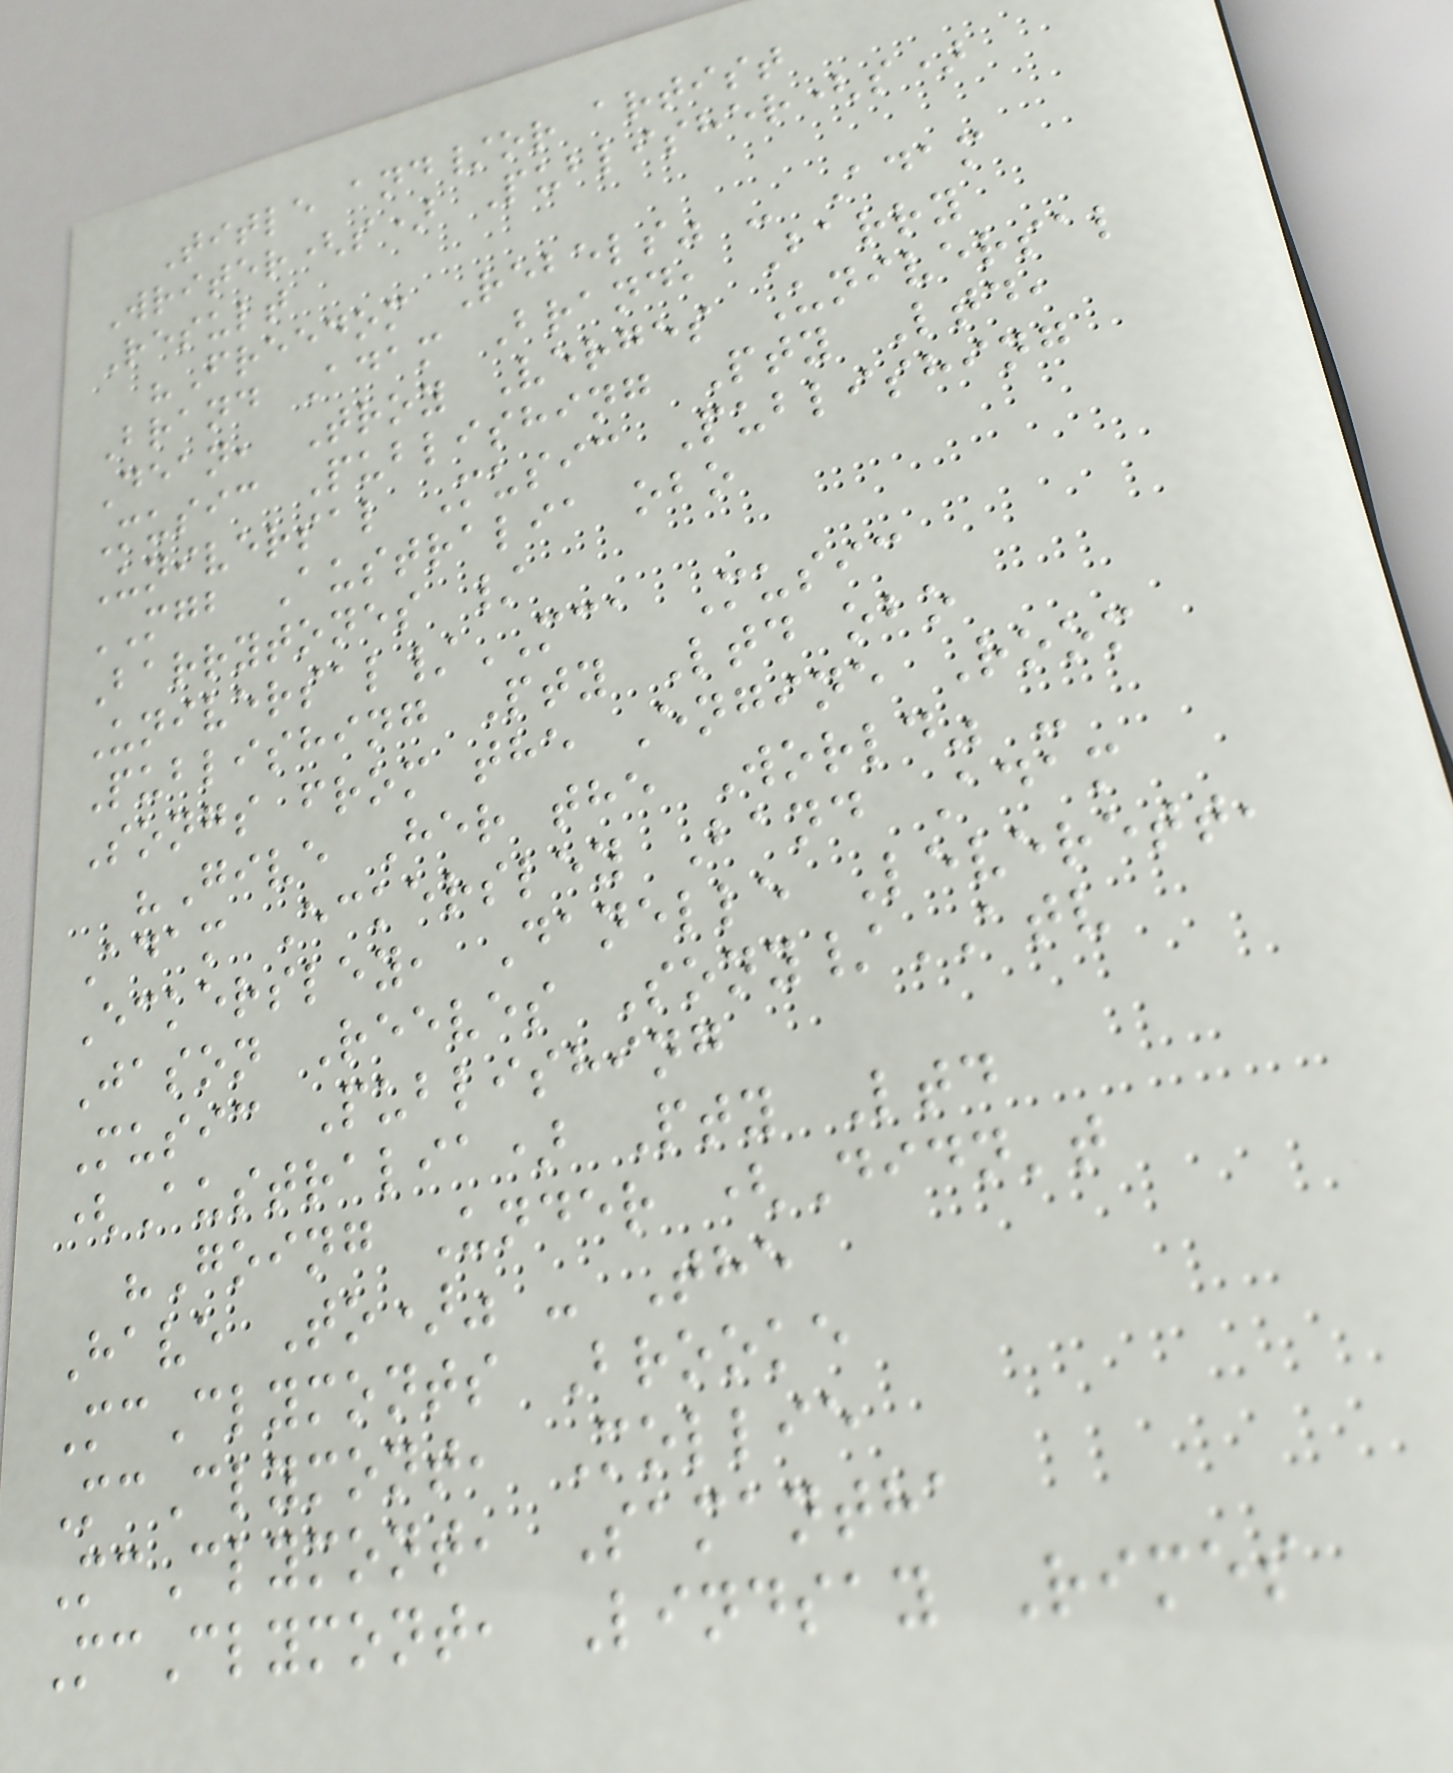Title and/or artist
Writer(s) Publisher(s)
Result
"Freedom Rebels" - Adam
Brand Adam Brand, Barry
Dean, Troy Verges Universal
Music Publishing Pty Ltd,
Universal Music Publishing
MGB Australia obo
Barrytones /
Universal/MCA Music
Publishing Pty Ltd obo
Songs from the Engine Room
"Give Her the World" -
Adam Eckersley Band Adam
Eckersley, Danelle Leverett,
Jason Reeves Sony/ATV
Music Publishing
(Australia) Pty Ltd
"Going Under (Didn't
Have To)" - The
McClymonts Brooke
McClymont, Mollie
McClymont, Samantha
McClymont, Lindsay Rimes
